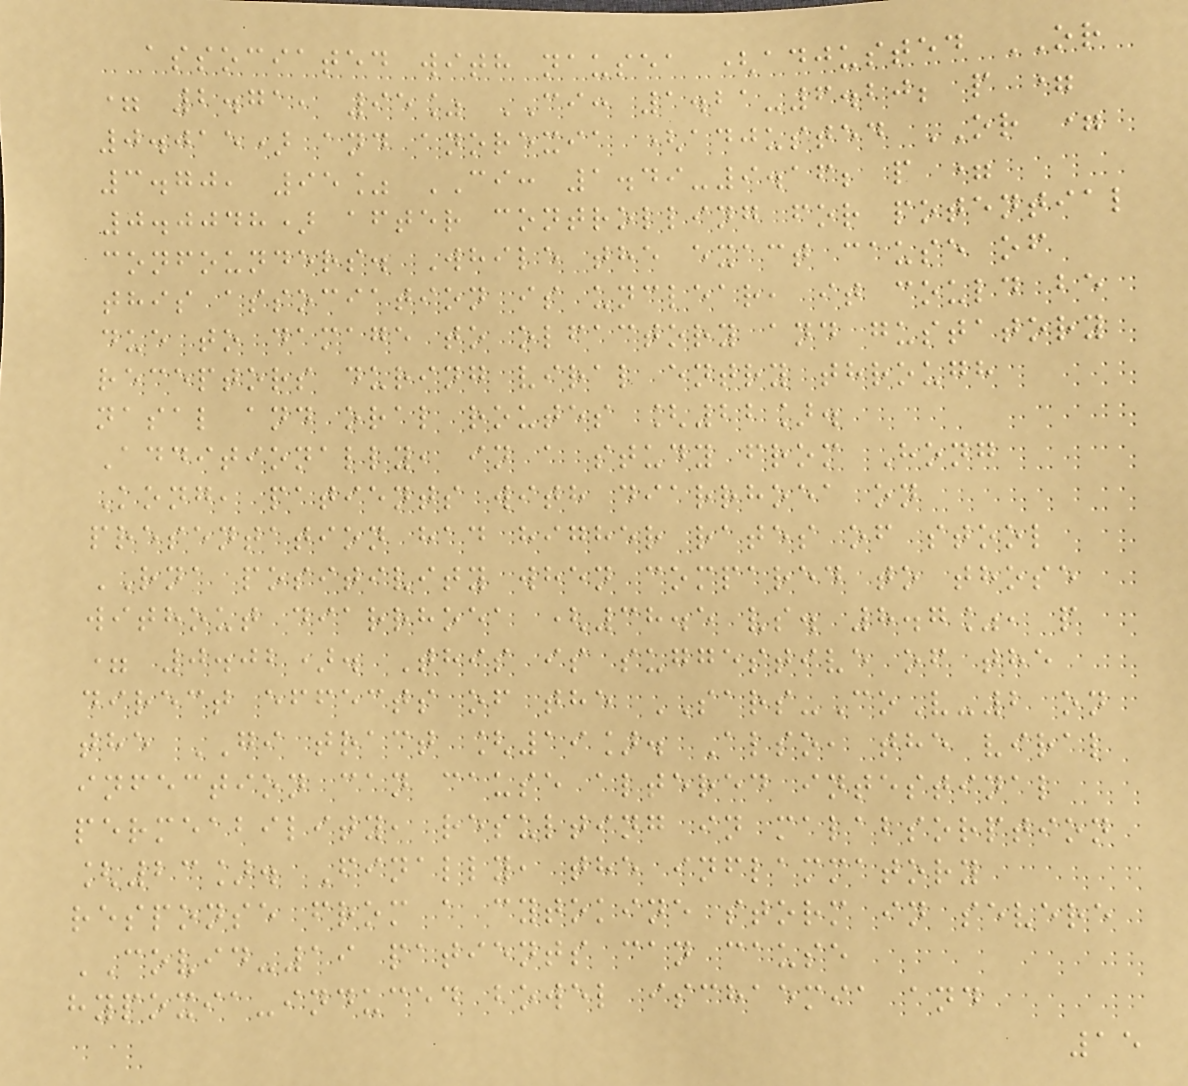associated with nausea (adjusted OR
= 2.71, 95% CI: 1.21-6.20; p =
0.015) and anorexia (adjusted OR =
3.70, 95% CI: 1.49-9.16; p =
0.0048) after controlling for potential
confounders. While the exact cause of
this association is unclear, it could be
due to damage to olfactory and gustatory
receptors during viral entry through
nasal and oral routes [22].
Additionally, in a study from Hong
Kong, patients with diarrhoea on
presentation had higher rates of stool
RNA positivity when compared to those
without diarrhoea (38.5 vs. 8.7%, p
= 0.02). This is suggestive of the
direct effects of the SARS-CoV-2 on
the GI tract [19]. Also, the viral
infection can cause altered intestinal
permeability, resulting in malabsorption
[23]. Finally, the inflammatory
response from a cytokine storm in severe
COVID-19 patients can cause
hypoxia-induced bowel ischaemia and
15
